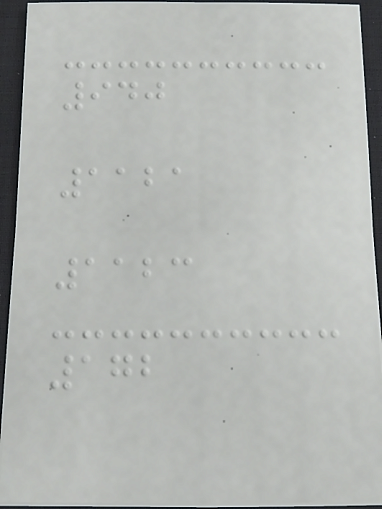940
1121
1123
172
